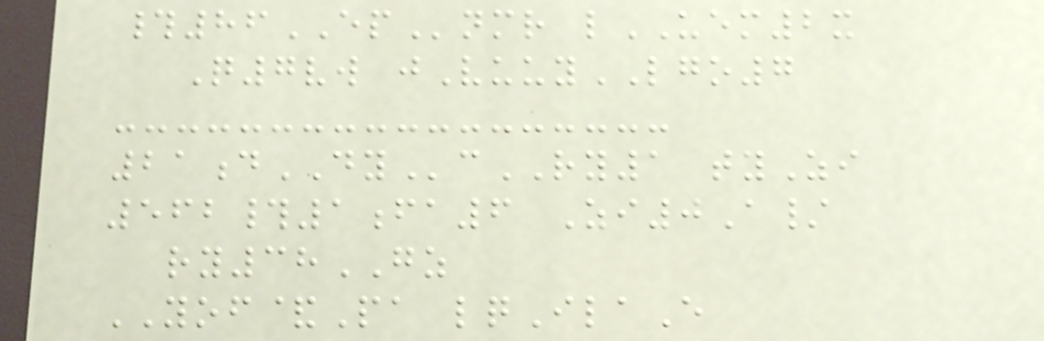#86EPnmr lUEM2x
Q7vw jVuuyLGO7
21dDYcRY1 tyZi
562#1fa6 Zi0A/
ry38GZ
YOF&Pa lqIlaE
